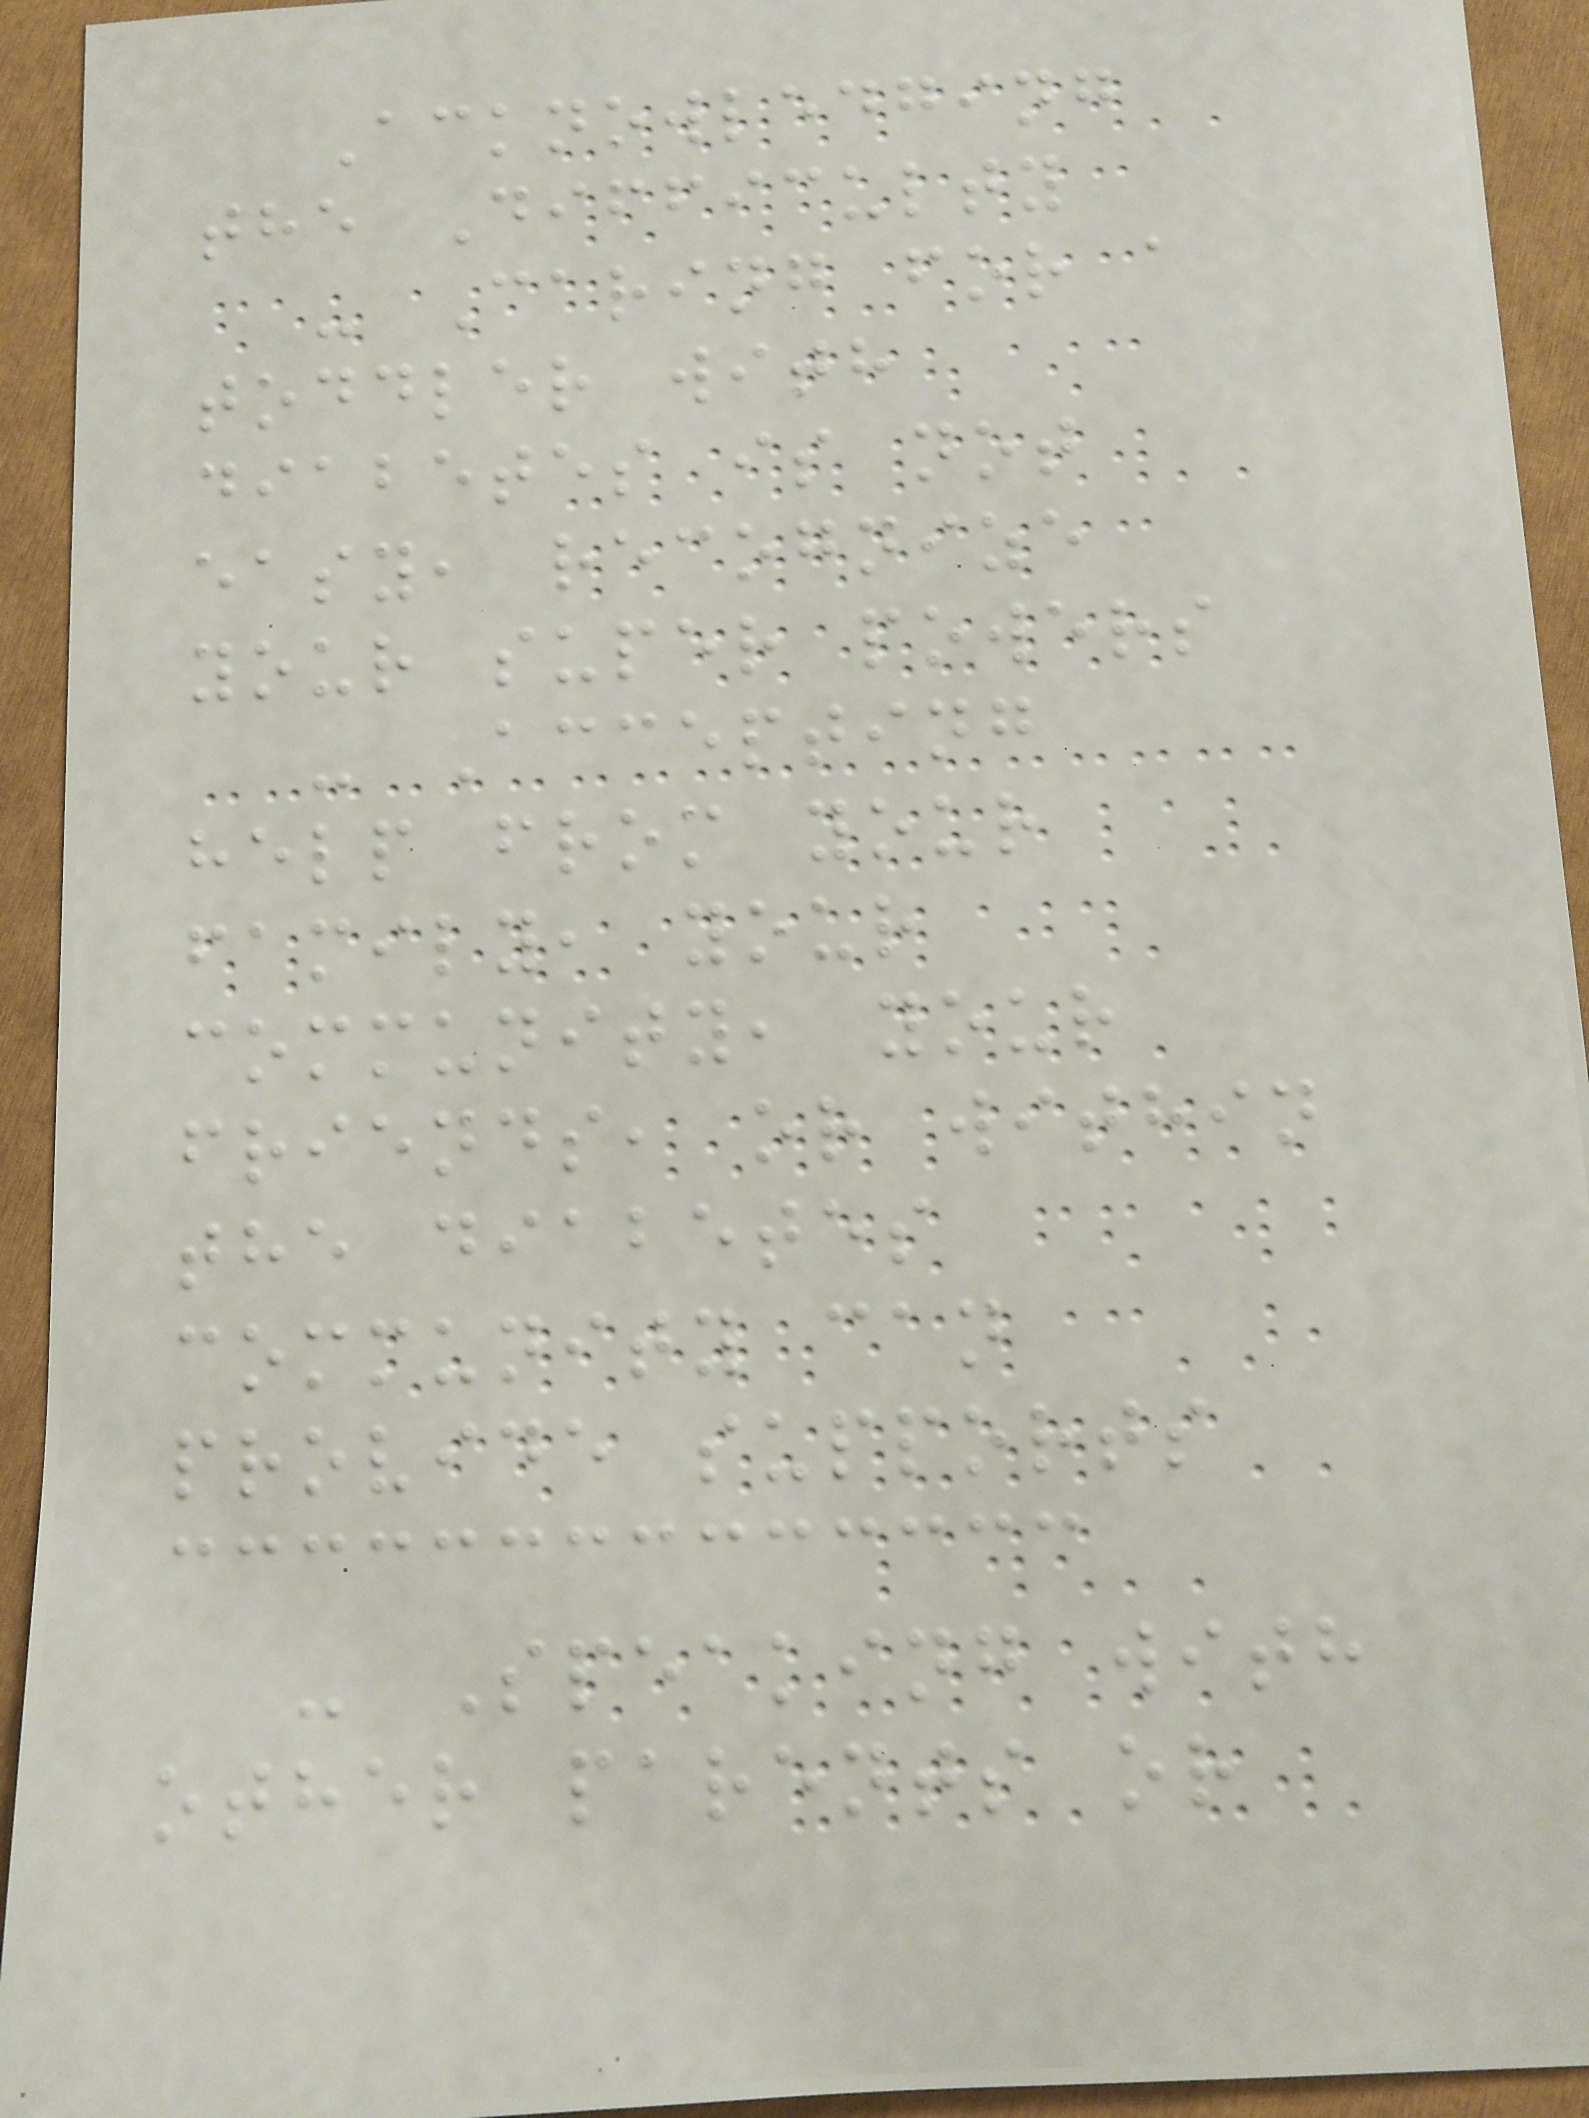Acknowledging
the Difficulty
- Caring for a
toddler with
diabetes is not
easy, recognize
your super powers
- Accepting
help from your
family, your
community, your
friends, or within
the diabetes
community can
provide supports
- Speaking with
other parents or
